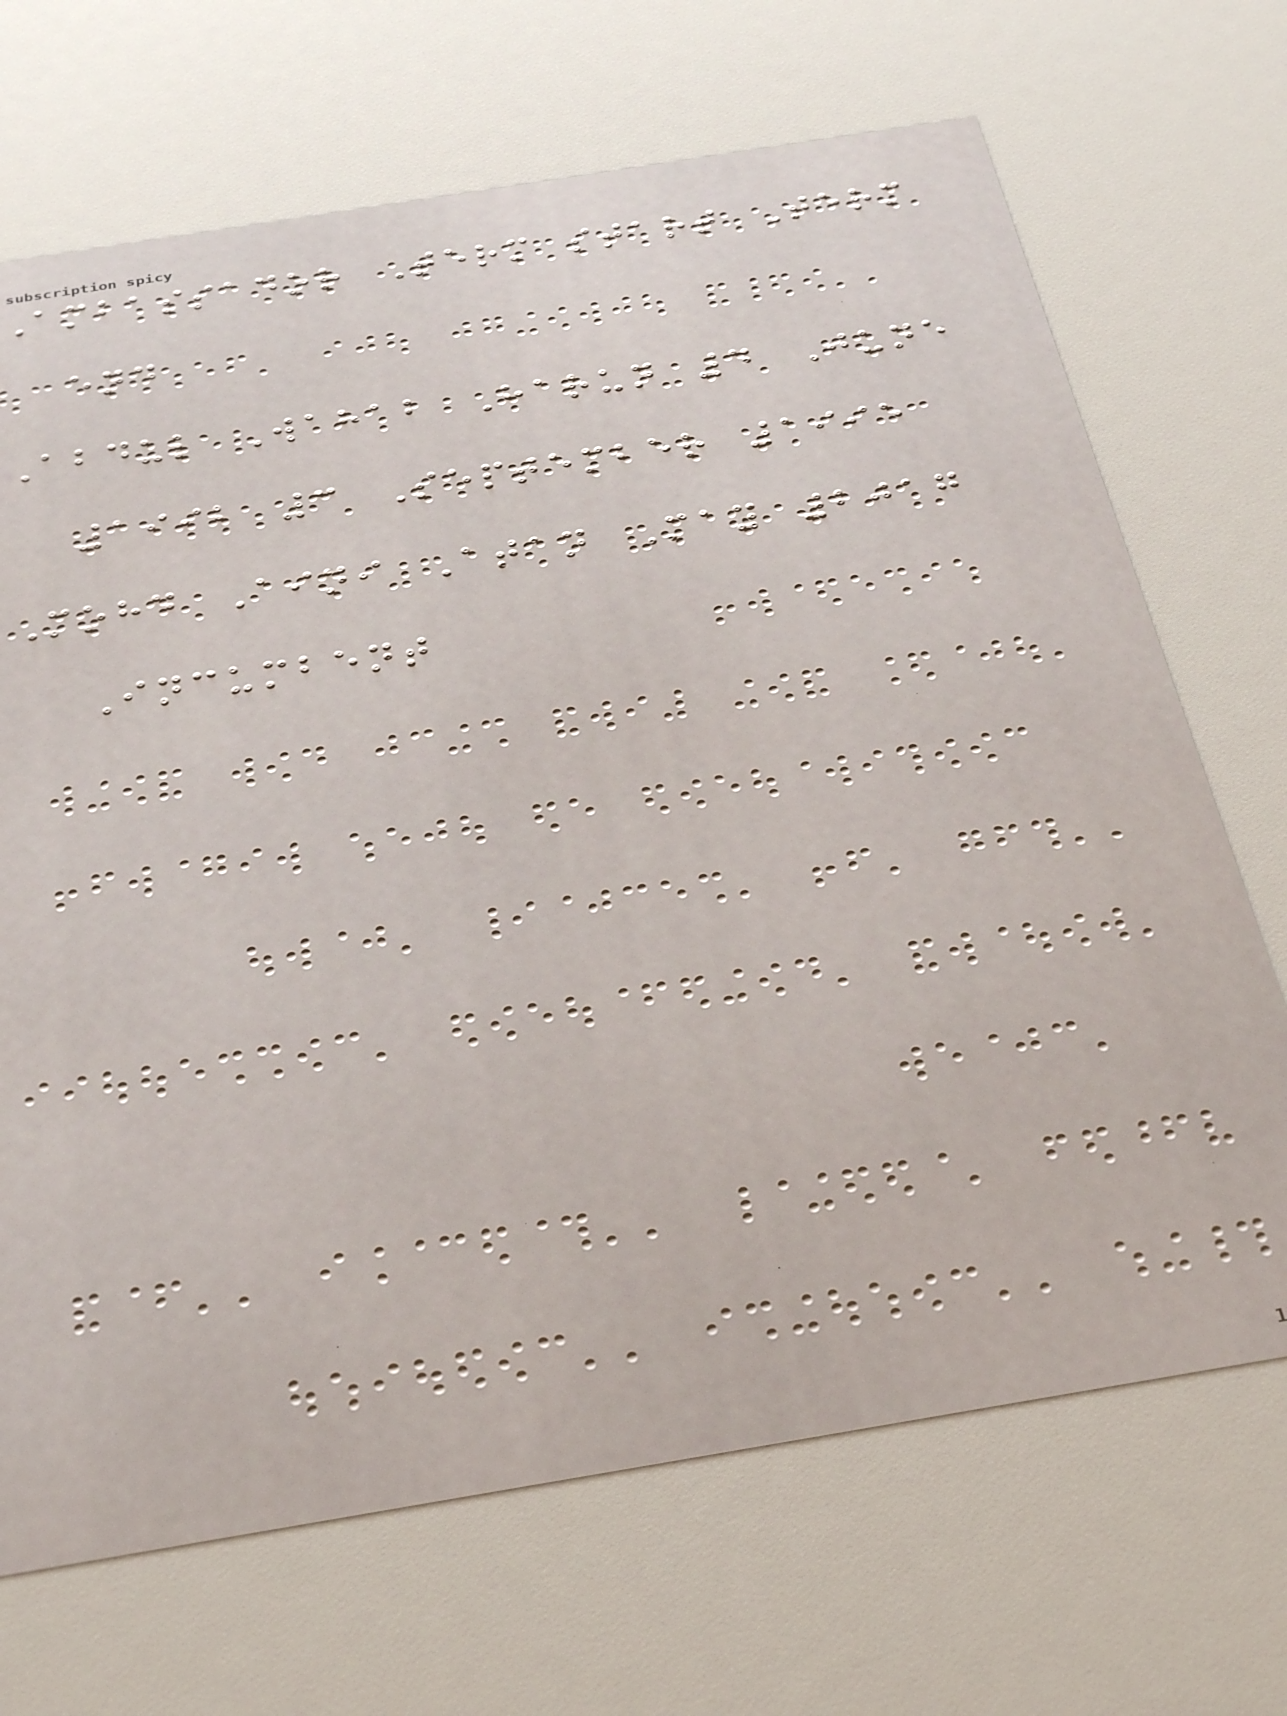Ambassador Term start Term
end
Abdul Wahab Harun 4 June
1992 3 September 1995
Mohd Aini Atan May 2017
Incumbent
